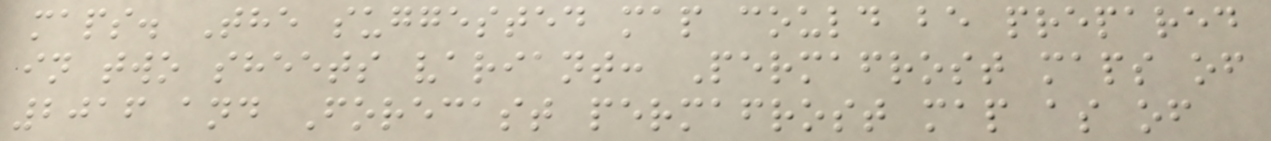maps. The suggested map could be prepared
in two sheets variant: Permafrost maps of
2016 and Forecast permafrost map as of
